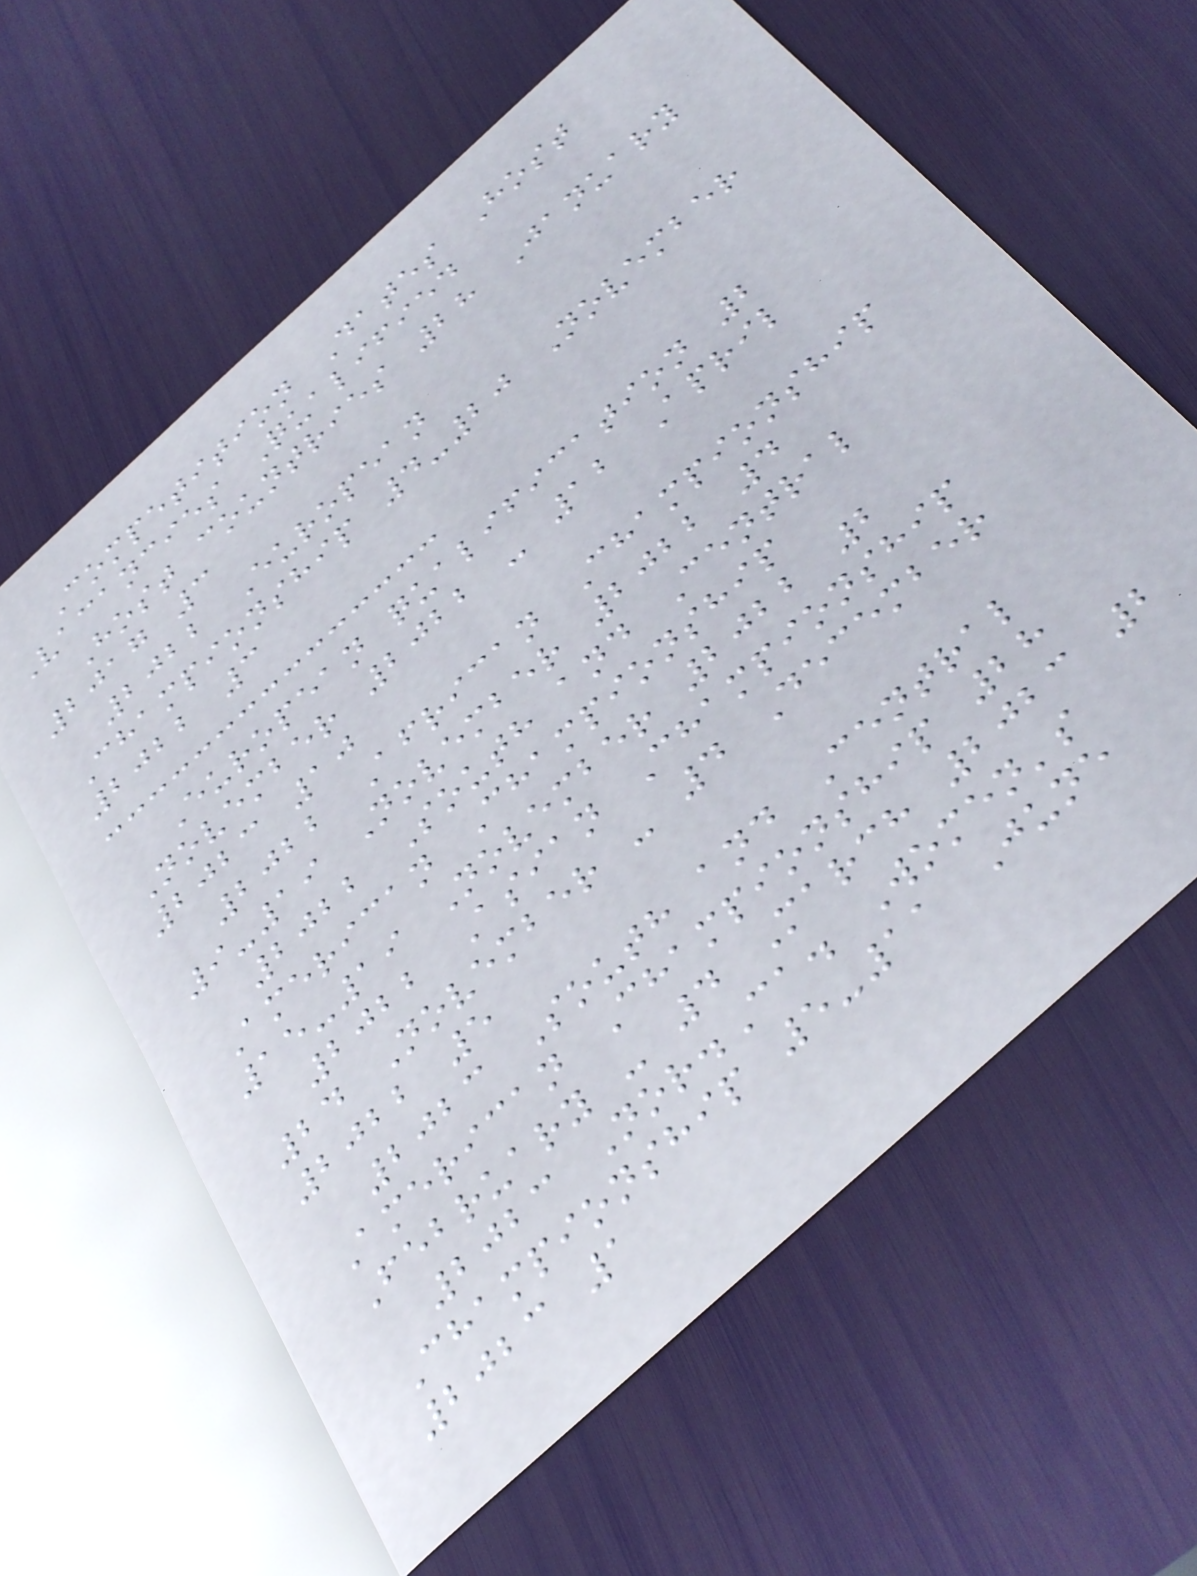Competition Dates Host
Vacancies Qualified
Host countries 28 January
2017 3
2022 European
Championship 4-20 November
2022 3
European qualification 2
November 2022 - 12 April
2023 10
2022 African Championship
9-19 November 2022 4
2022 South and Central
American Championship
15-19 November 2022 2
2022 Asian Championship
24 November - 4 December
2022 5
2023 South and Central
American Championship 28
February - 4 March 2023 2
2023 Nor.Ca. Women's
Championship 5-11 June
2023 1
